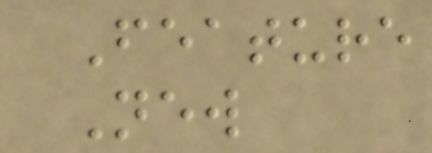Feature
New
